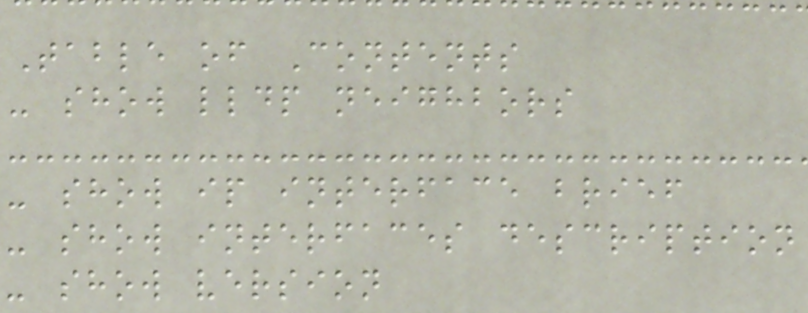Table of Contents
- show lldp neighbors
- show ip interface brief
- show interfaces description
- show version
